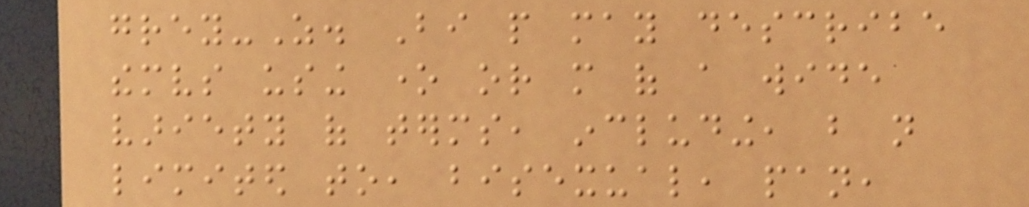grey-As. Bi people may describe
themselves using one or more of a wide
variety of terms, including, but not
limited to, bisexual, pan,
